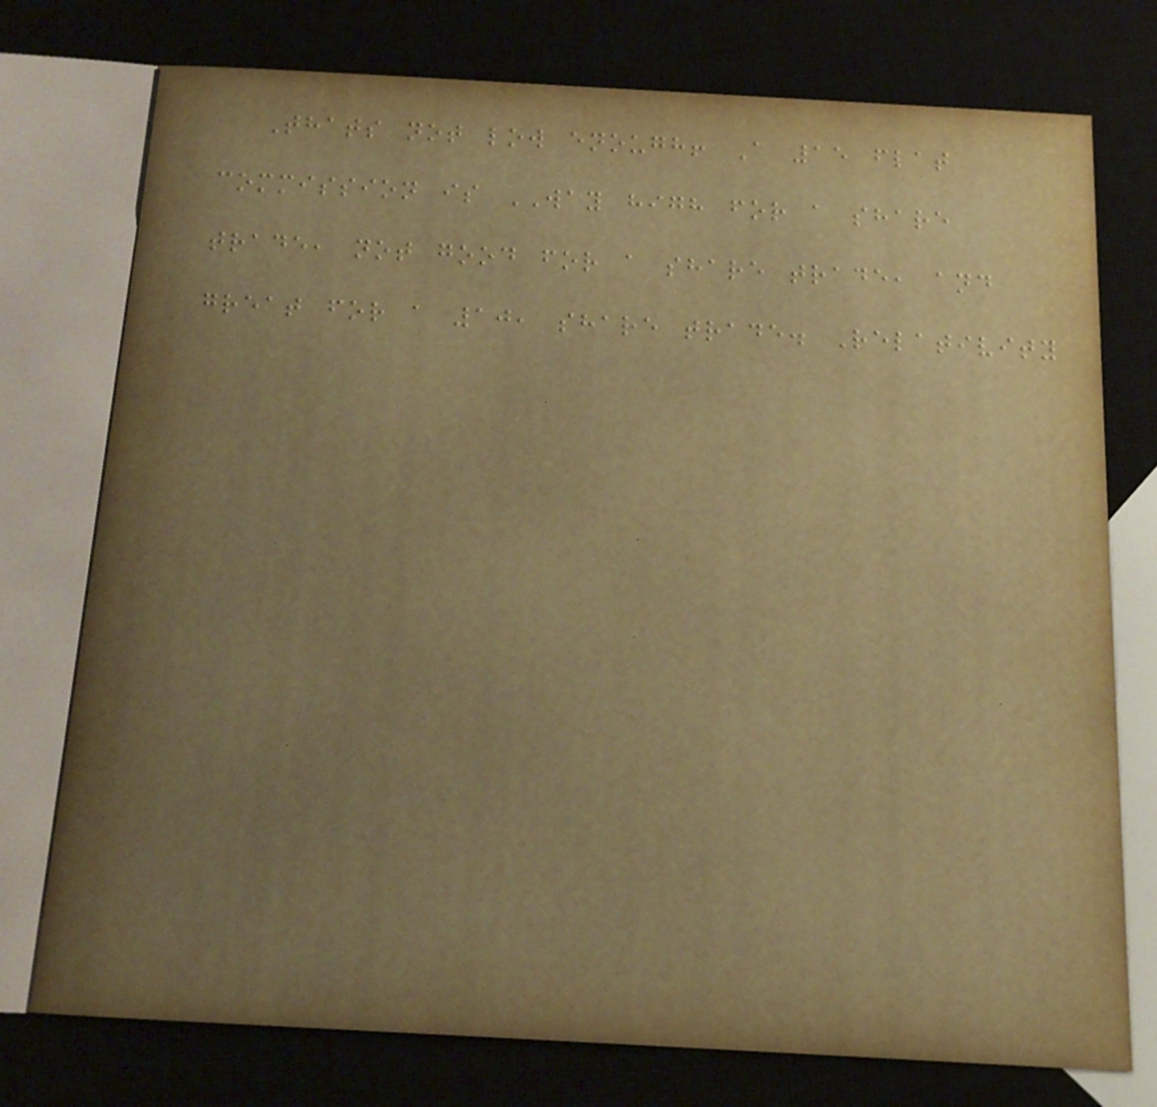Thats not low enough! A 15 flat
commission is WAY high for a share
trade, not good for a share trade, and
great for a 10, share trade. Relativity
